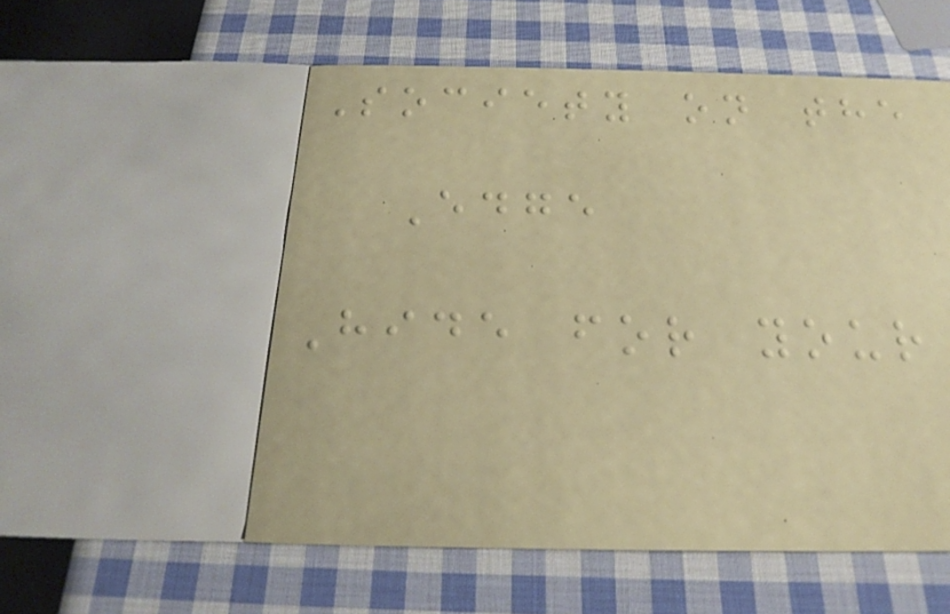Society on the
Edge
Hide for your
